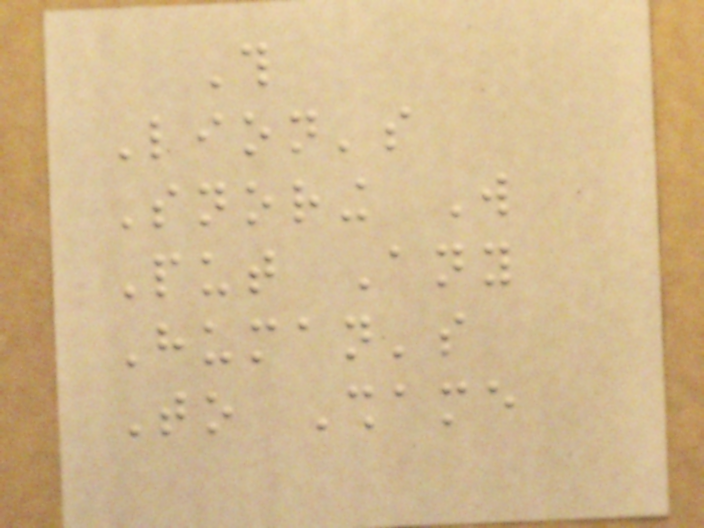This
Lion's
Snoring Will
Put Any
Human's
To Shame
